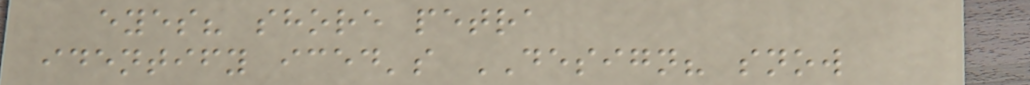eyes? shore petra
identify iced's DESIGN? snow
